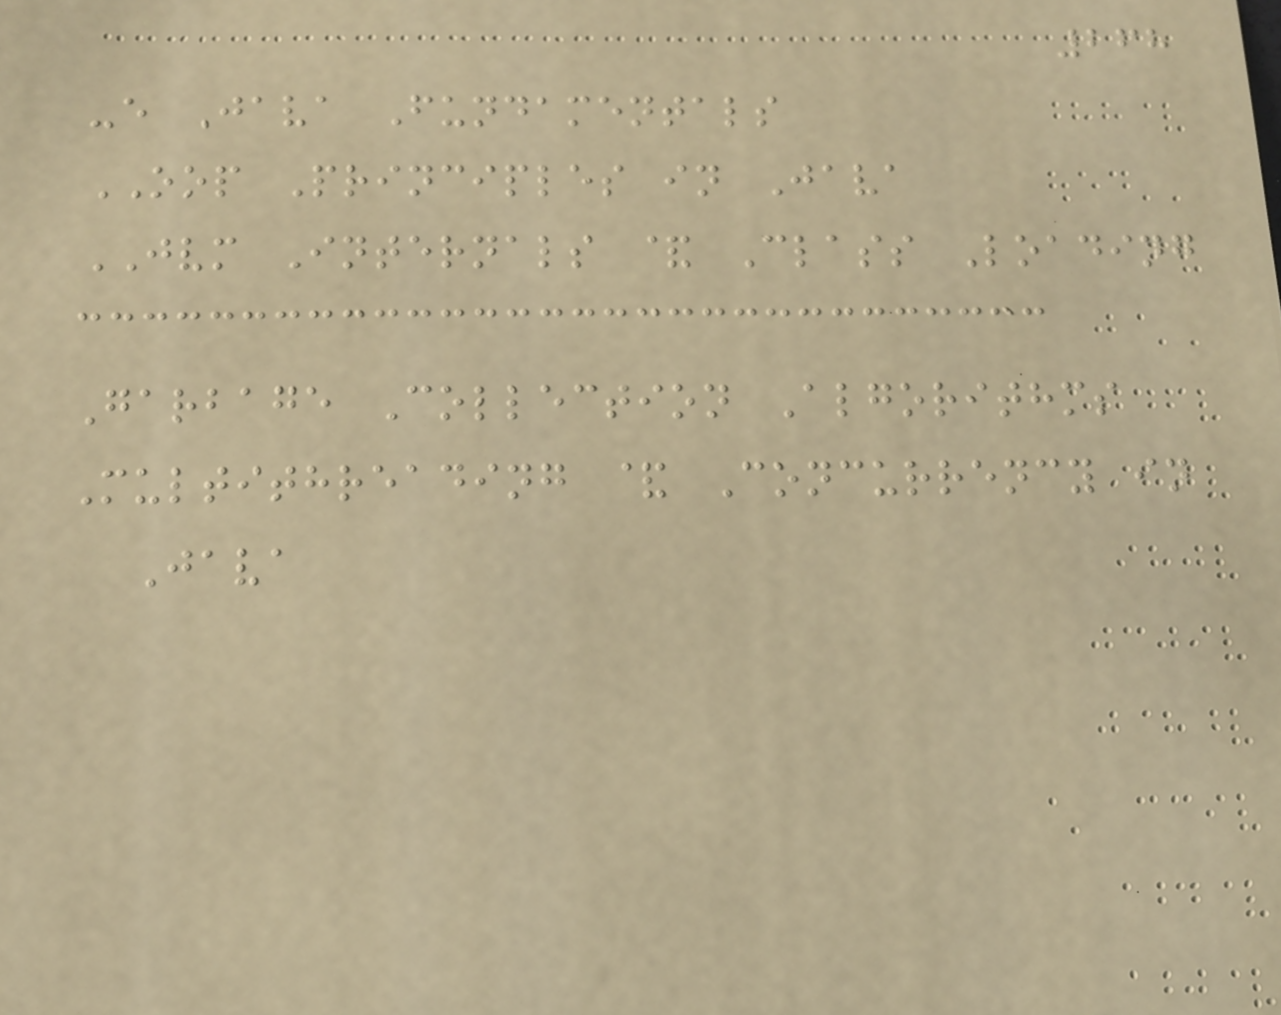268
-e Java Fundamentals
OOP Principles in Java
JVM Internals & Class Loading
Garbage Collection Algorithms
Multithreading & Concurrency in
Java
